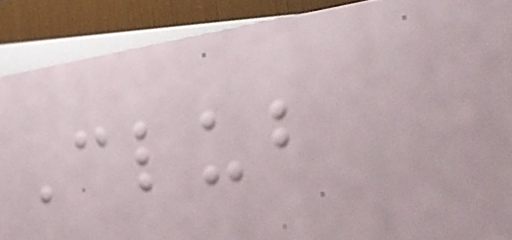Club
